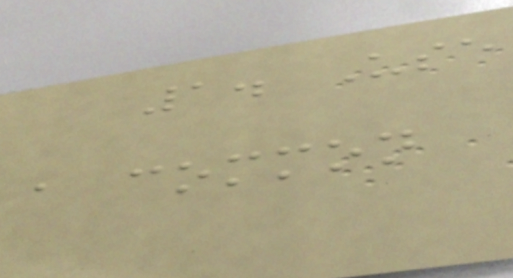1. Use
a common
